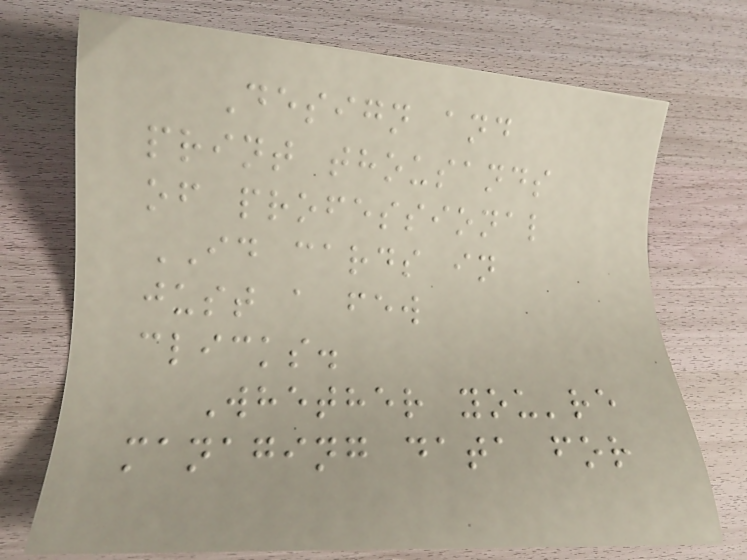Design and
print thousands
of professional
ID cards in
just a few
clicks.
Whether you're
managing data for
